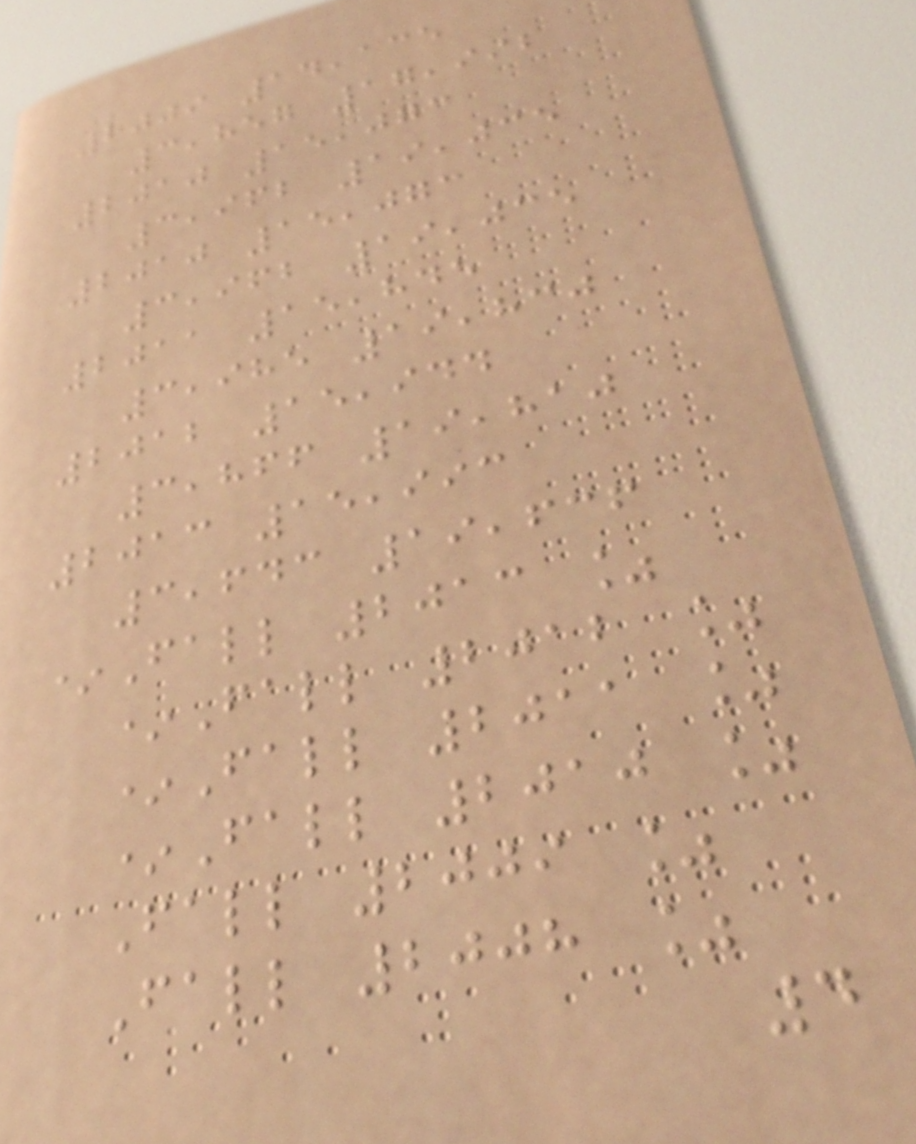2009 14,135
3,857 17,992
2010 15,073
3,962 19,035
2010 15,073
3,962 19,035
2011 15,845
3,985 19,830
2012 15,944
3,866 19,810
2013 15,993
3,643 19,636
*Fall 2013 %
*Fall 2012 %
*Fall 2011 %
*Fall 2010 %
Fall 2009 %
Fall 2008 %
4
